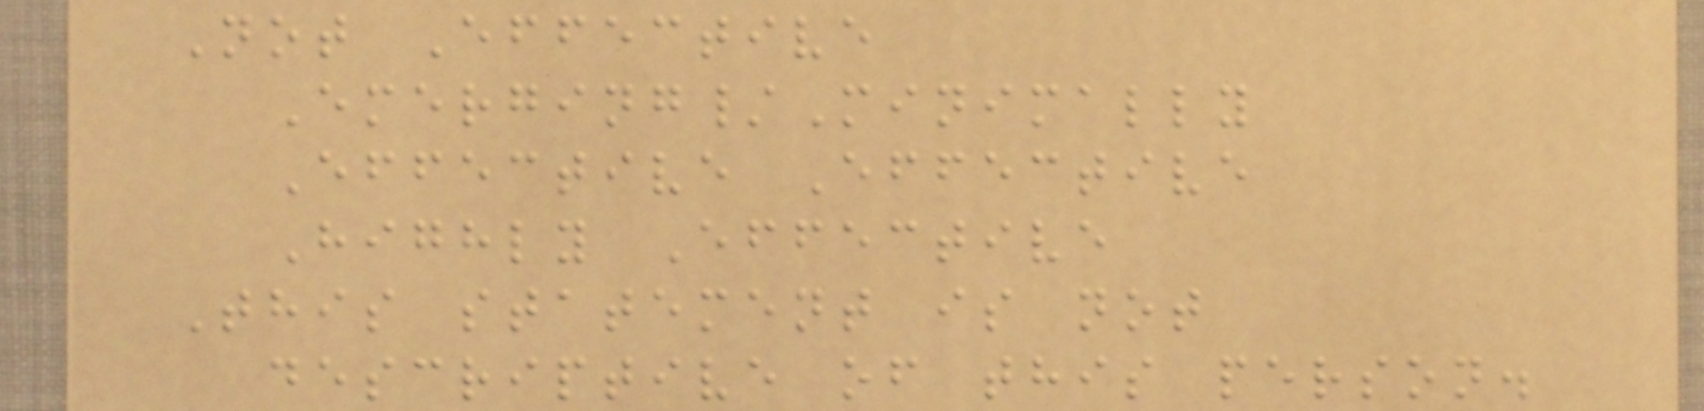Not Effective
Emerging/Minimally
Effective Effective
Highly Effective
This statement is not
descriptive of this person.
